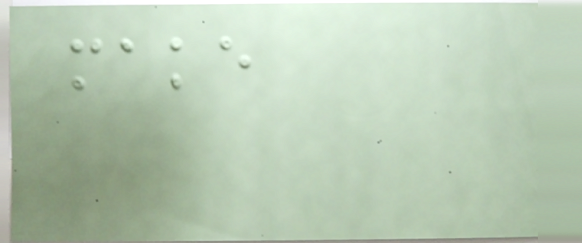make
